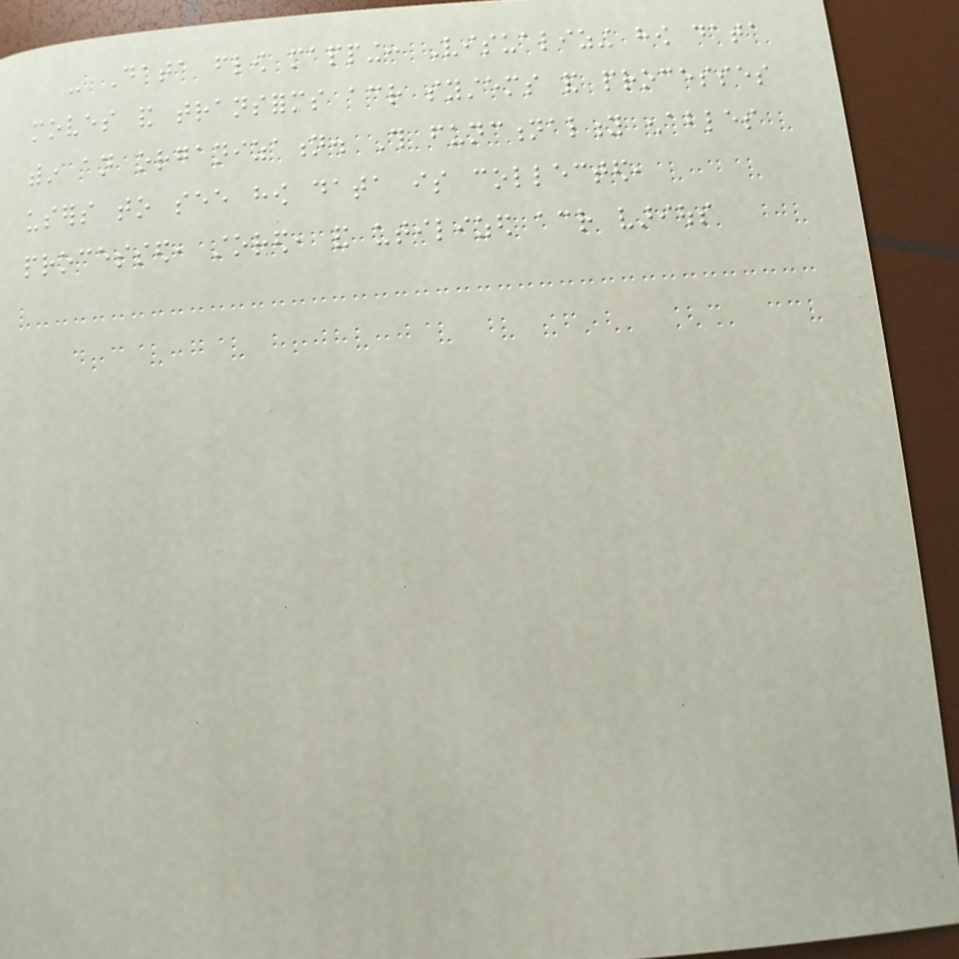- Data flow mapping: Visualizing how data
moves and transforms across systems and processes
within an organization. This functionality enables
users to see how data is collected,
processed, stored, and utilized across various
